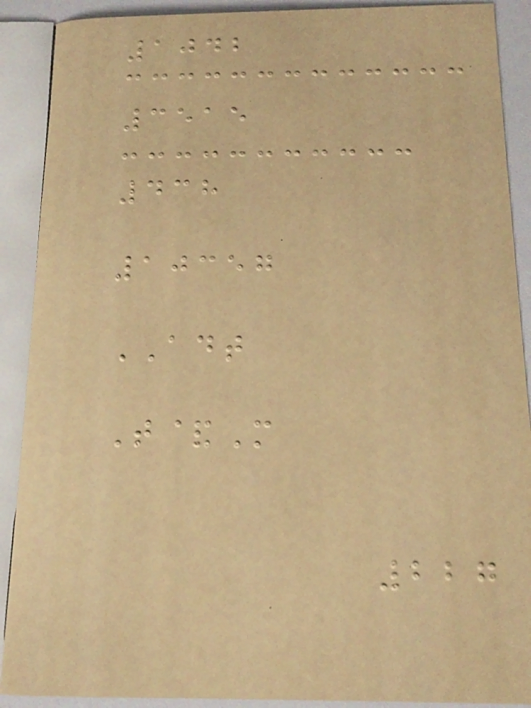1042
3515
438
10357
ADT
T&M
227
